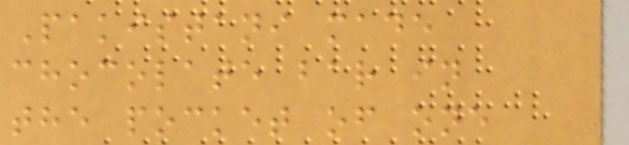Pakistani made
chocolate bar in
the pocket of one
